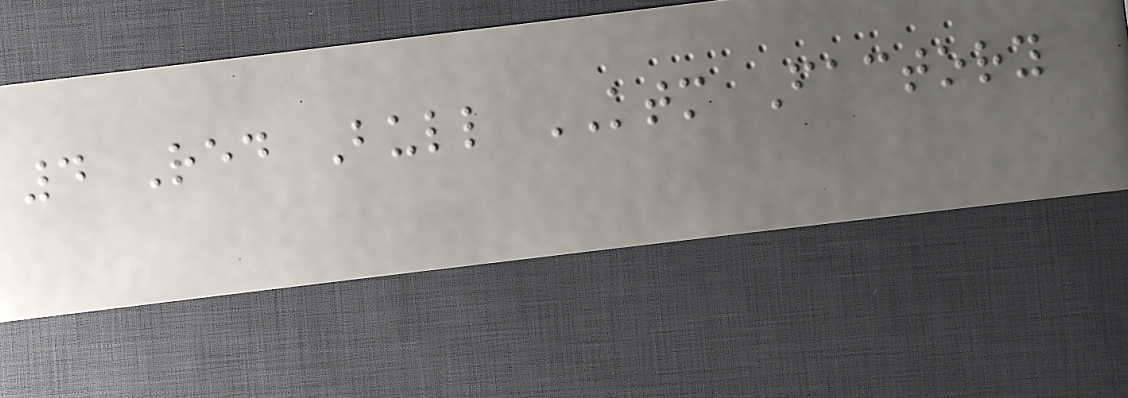4 Red Bull KTM Factory
